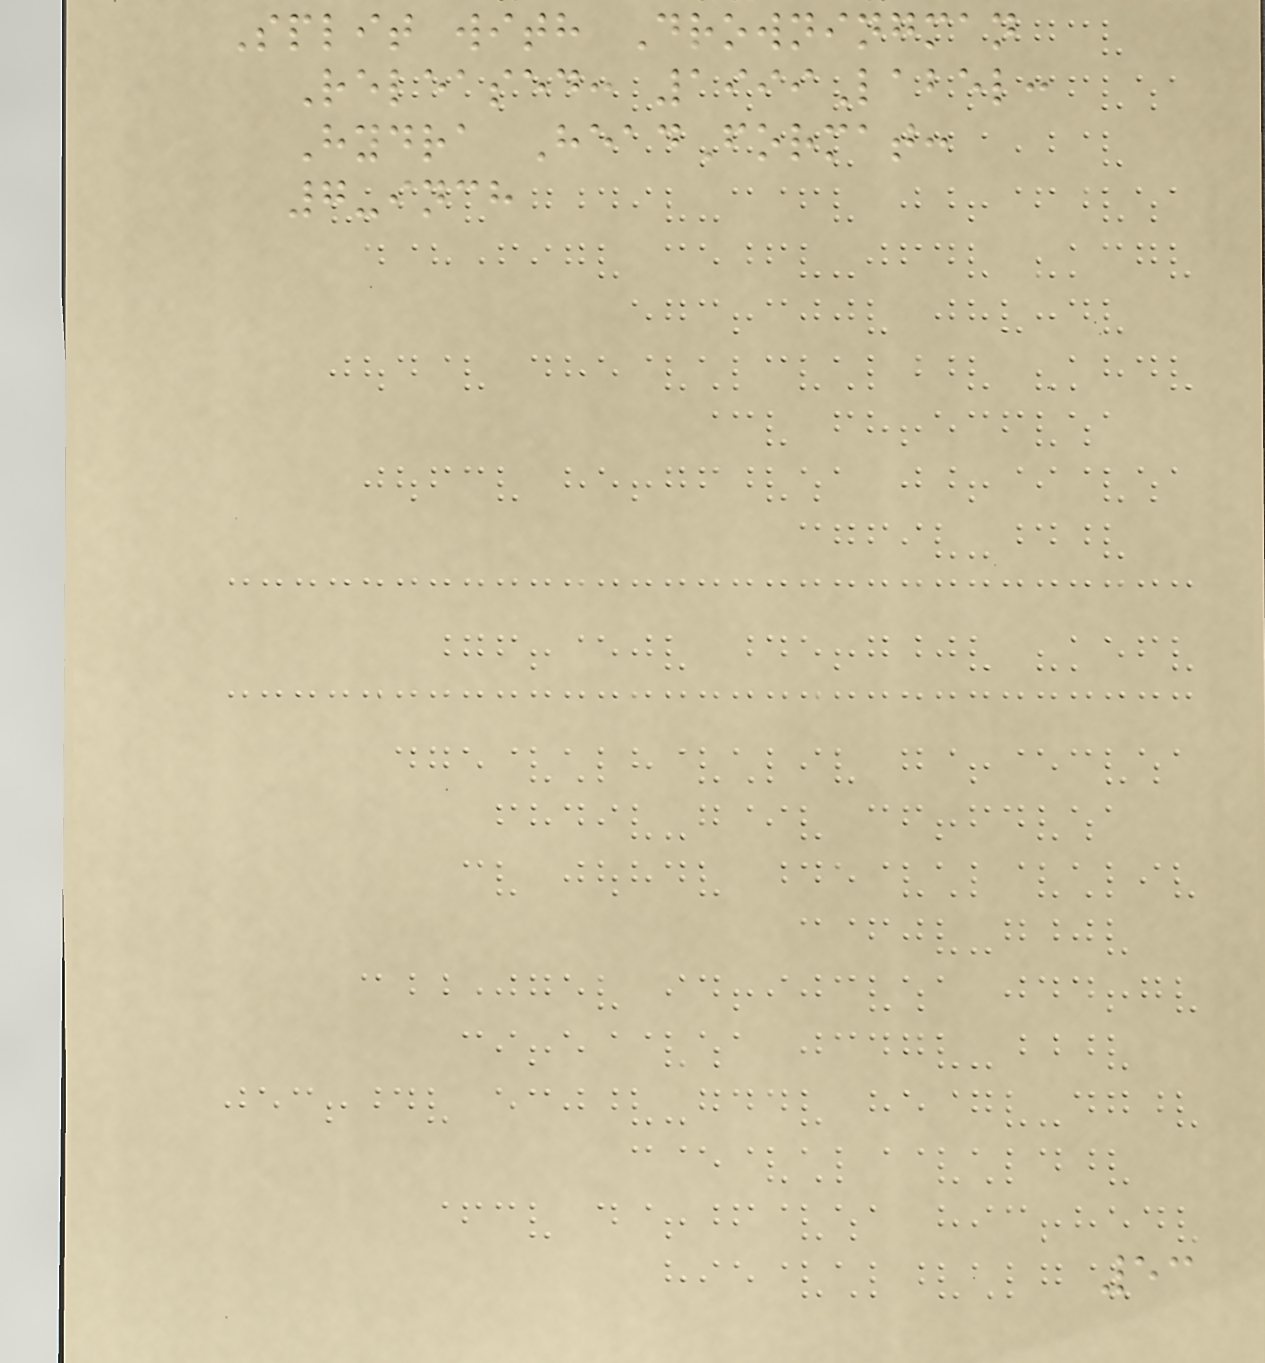Split with Drowningman
Released: 1999Label:
Hydra HeadFormat:
7-inch
53
